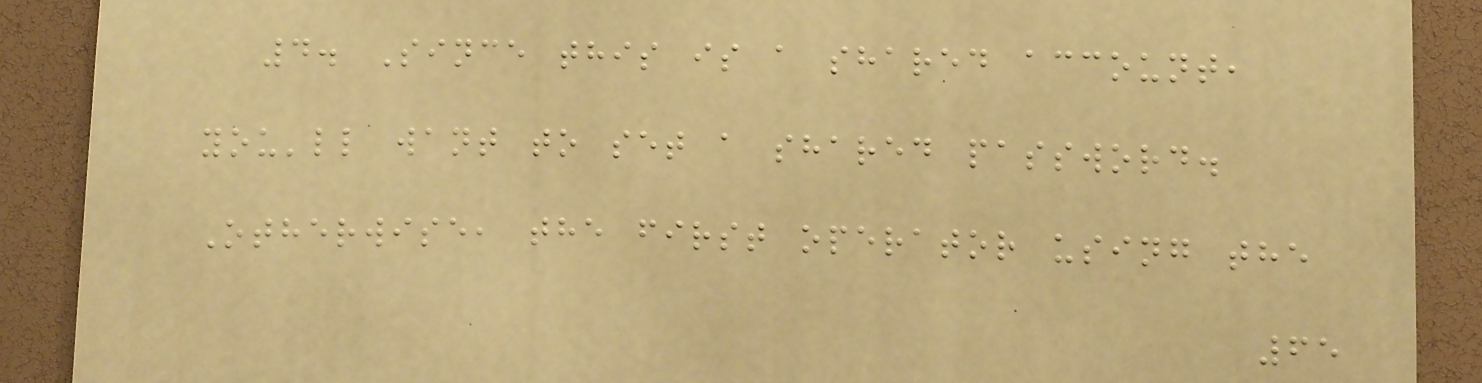4. Since this is a shared account,
you'll want to set a shared password.
Otherwise, the first operator using the
65
